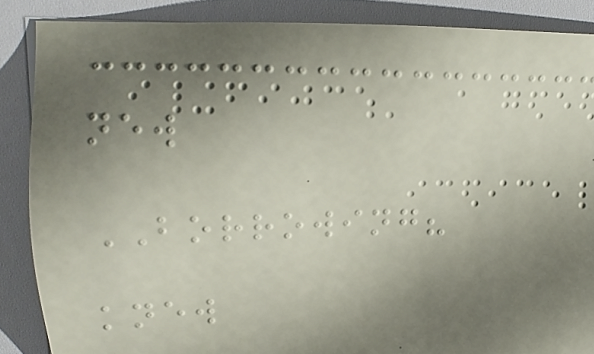new
BORROWING?
knew
